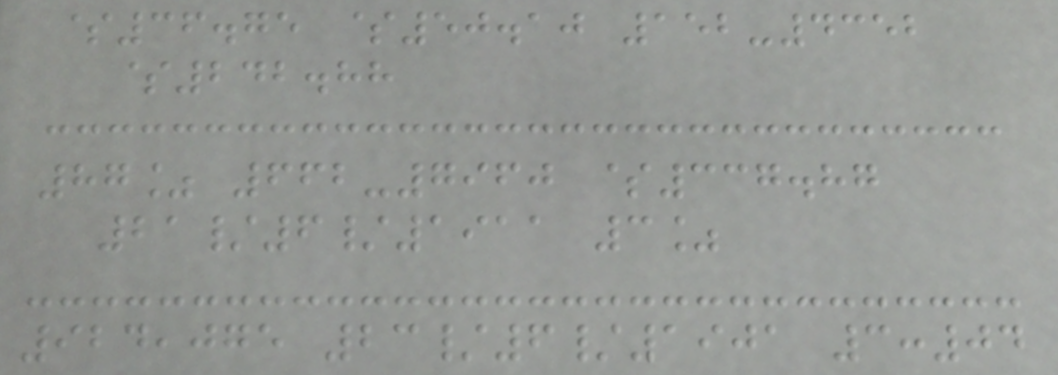$36.75 $50.10 152-4352
$242.88
87% 662-7960 $337.87
21/6/1911 3%
924,075 23/6/1901 3:04
